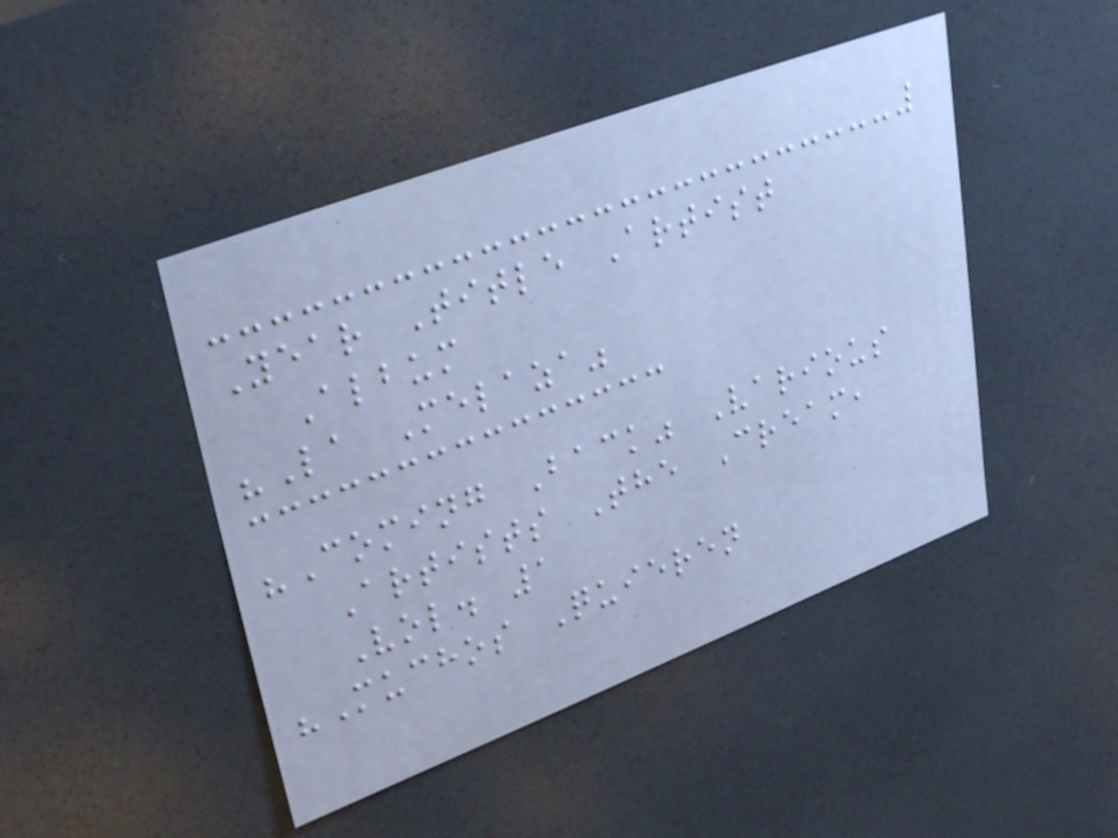Year Title Artist
Album
"La Melaza"
"Coming Back" Various
Artists The Cream,
Vol. 1
"Muchos Quieren
